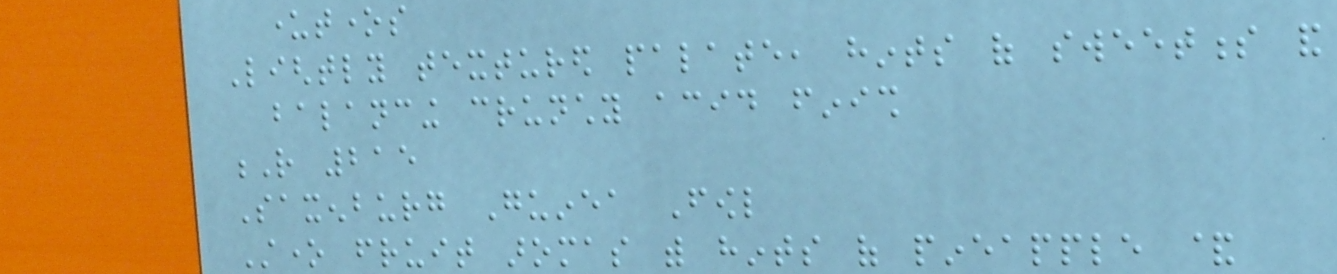undertones
Lightly textured palate, hints of sweetness and
balancing crunchy acid finish
R 215
Saxenburg Guinea Fowl
Stone fruit aromas with hints of pineapple &
